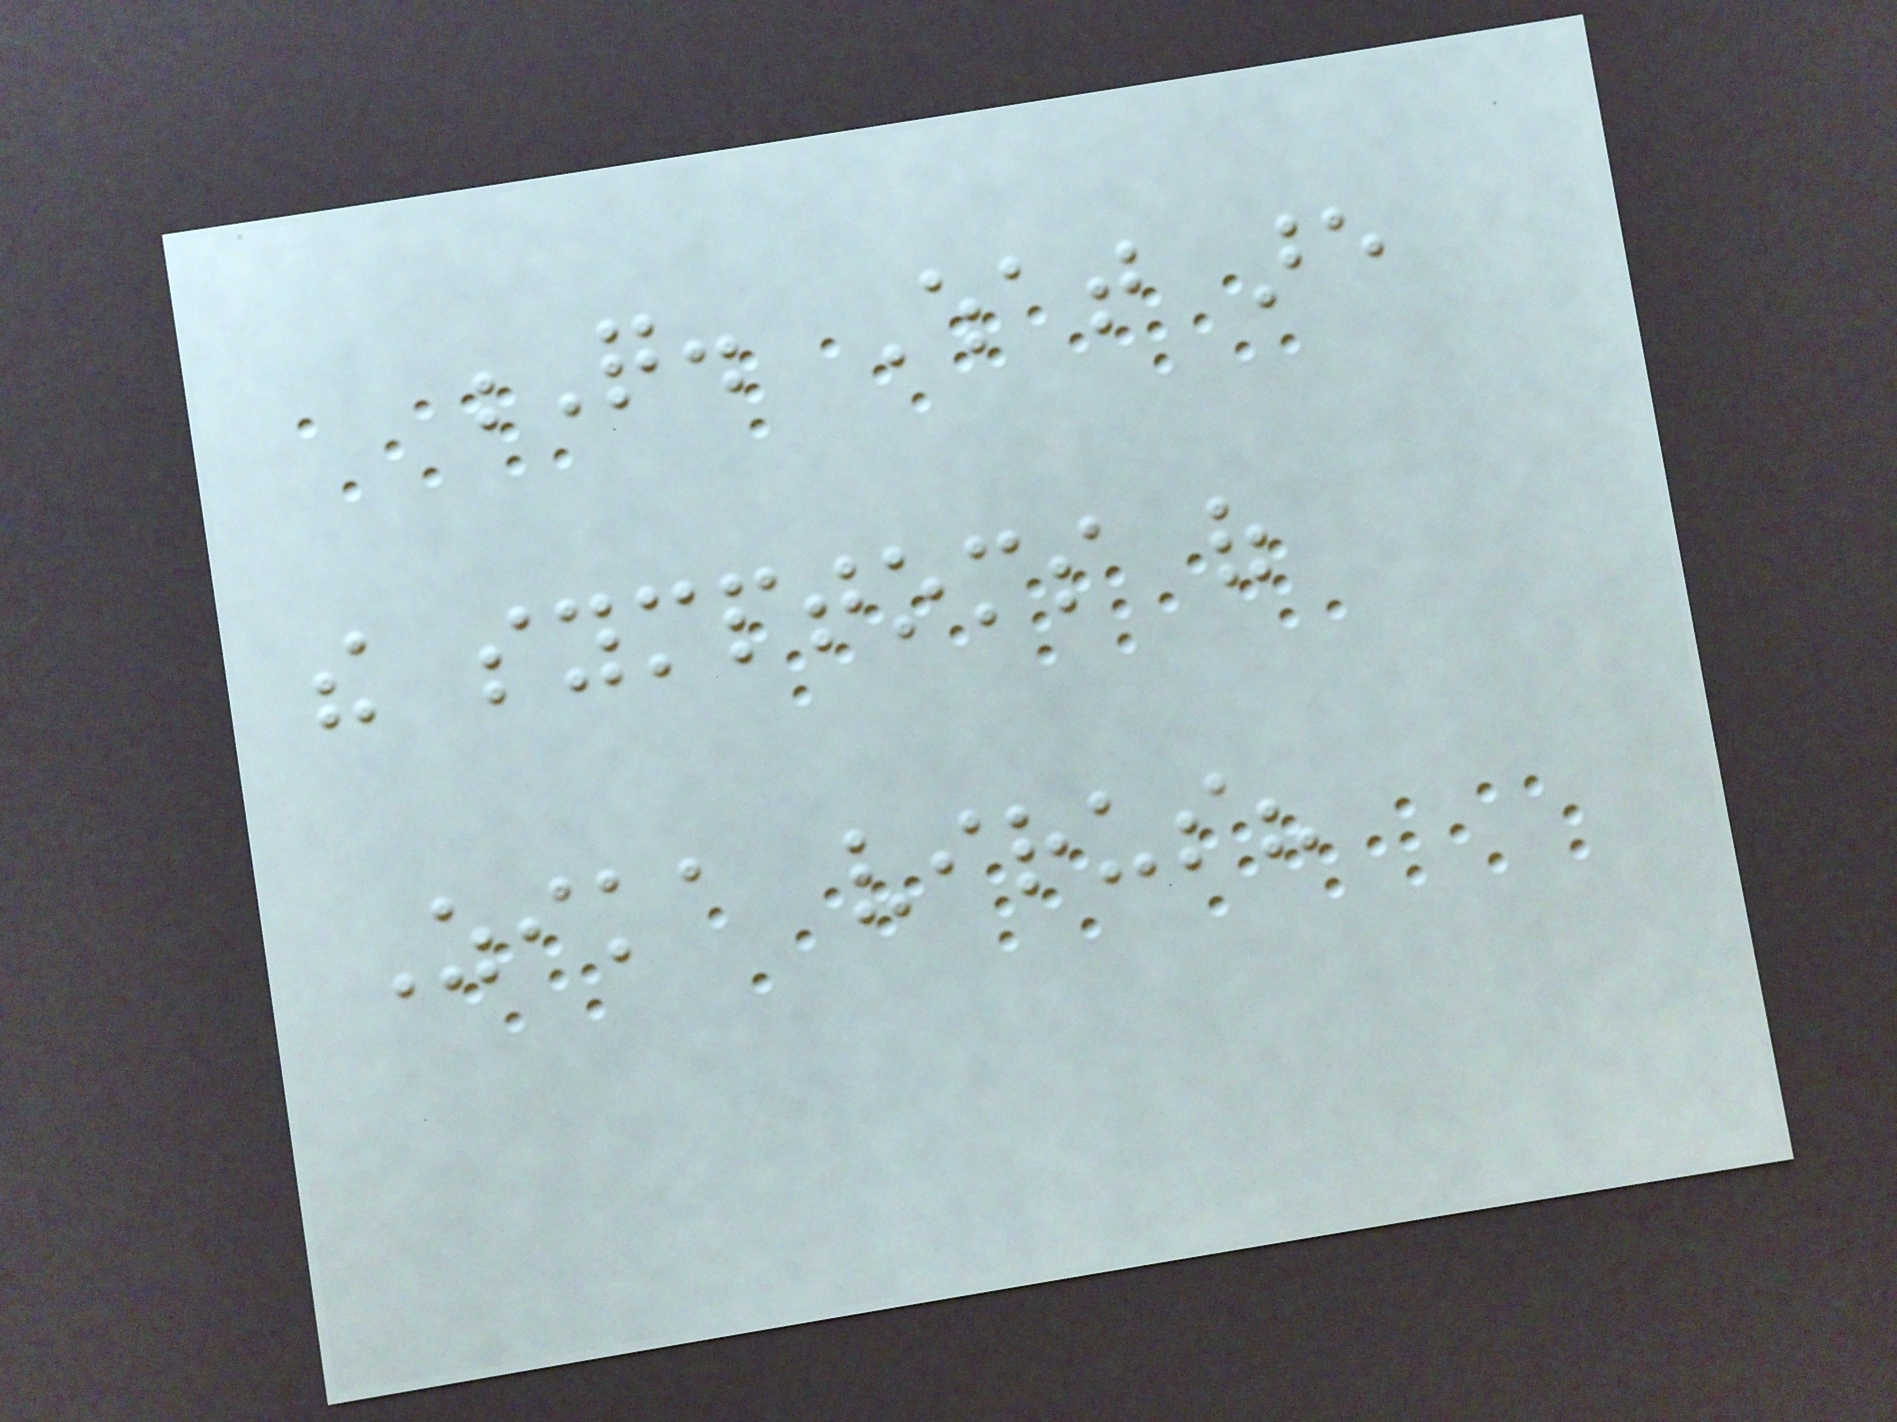Q. What are
the symptoms of
Zika virus?
